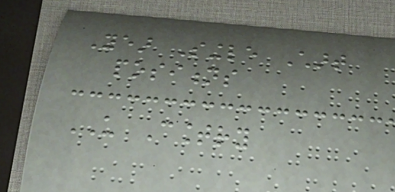Year Single Chart
positions
US Country
